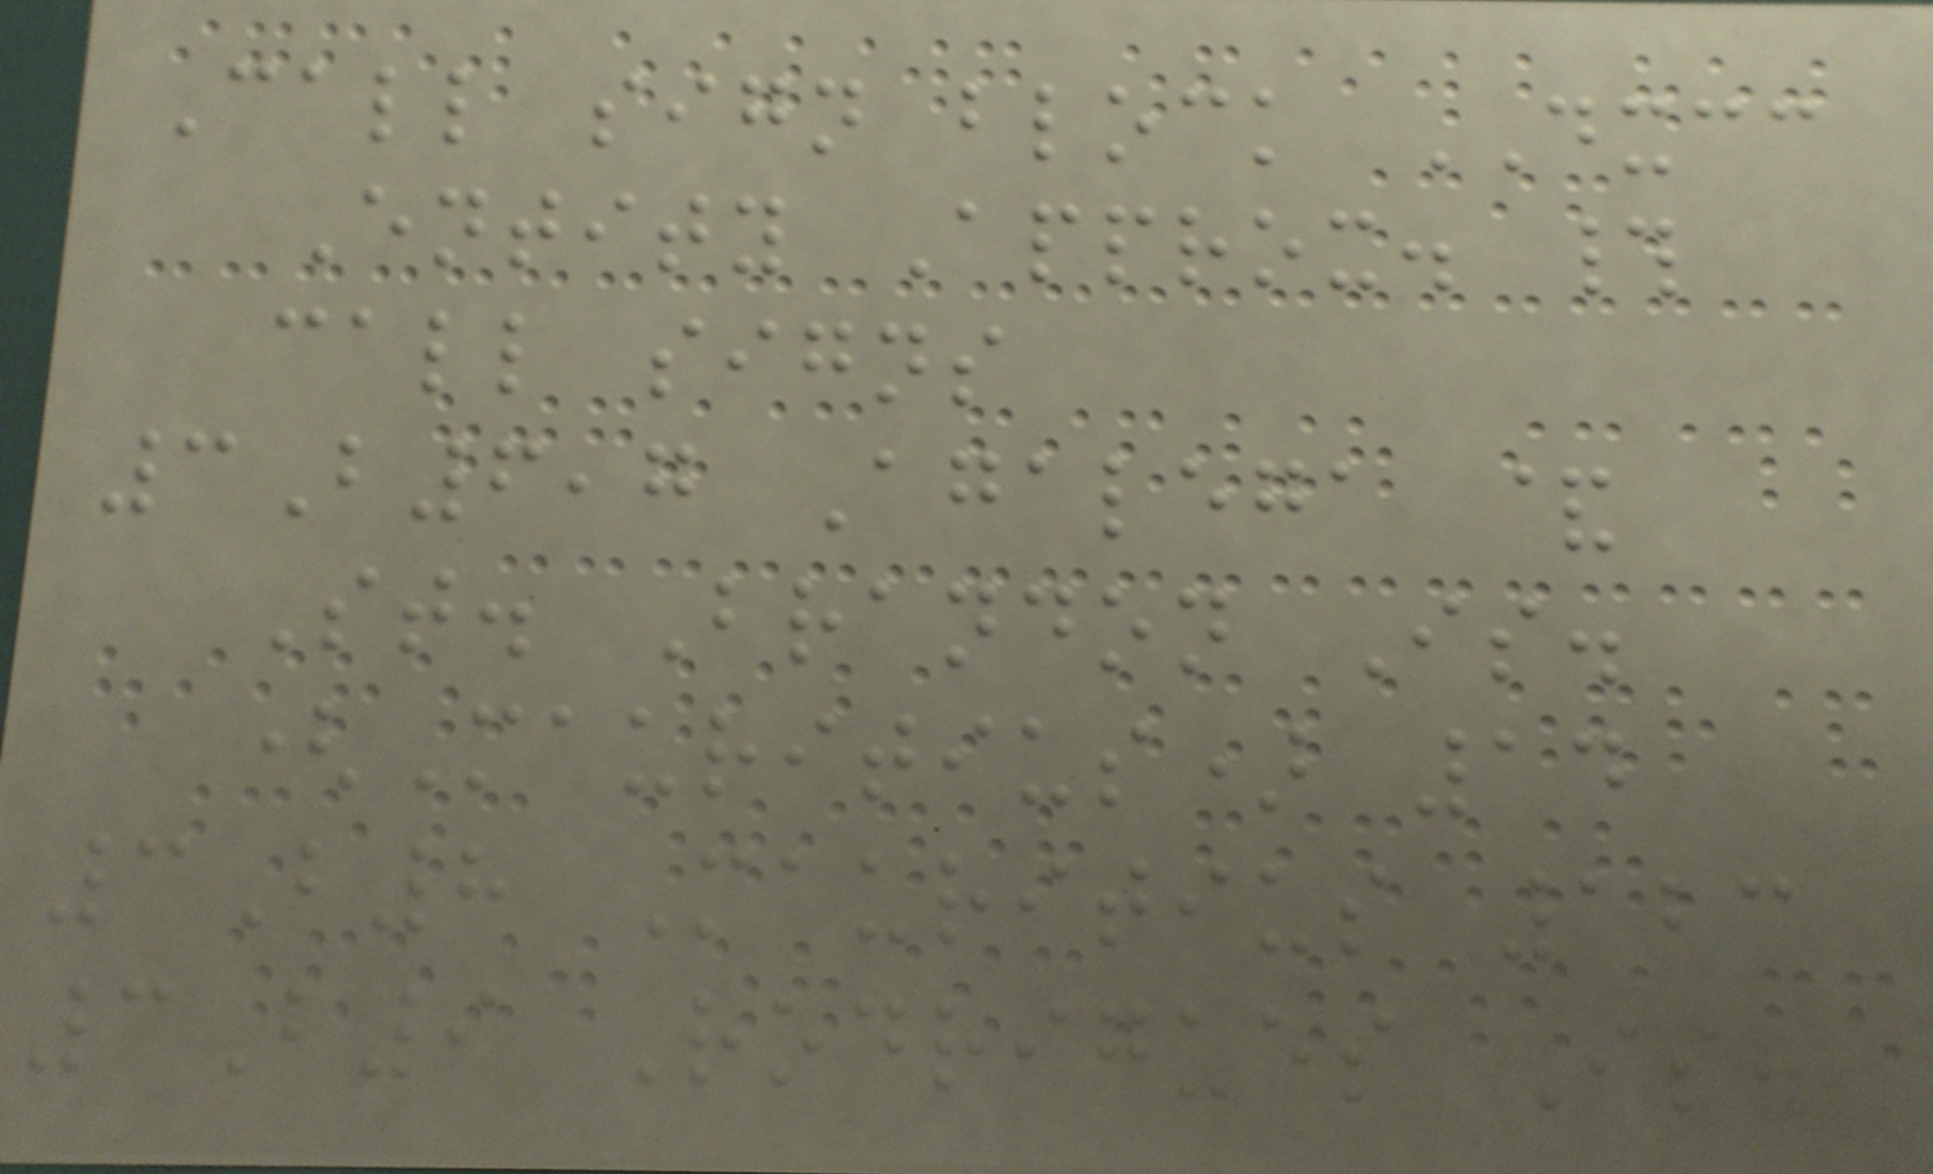Call sign block DXCC
Entity Approx. #
call signs
3B6,7 Agalega &
St. Brandon Is.
(Mauritius) 14
3B8 Mauritius 123
3B9 Rodrigues Is.
